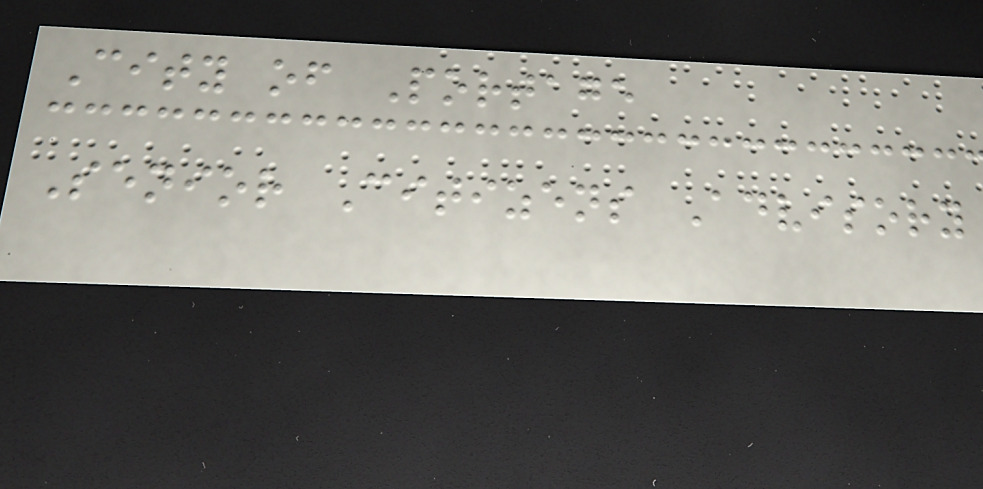City of Portage
Senior Citizens Advisory
